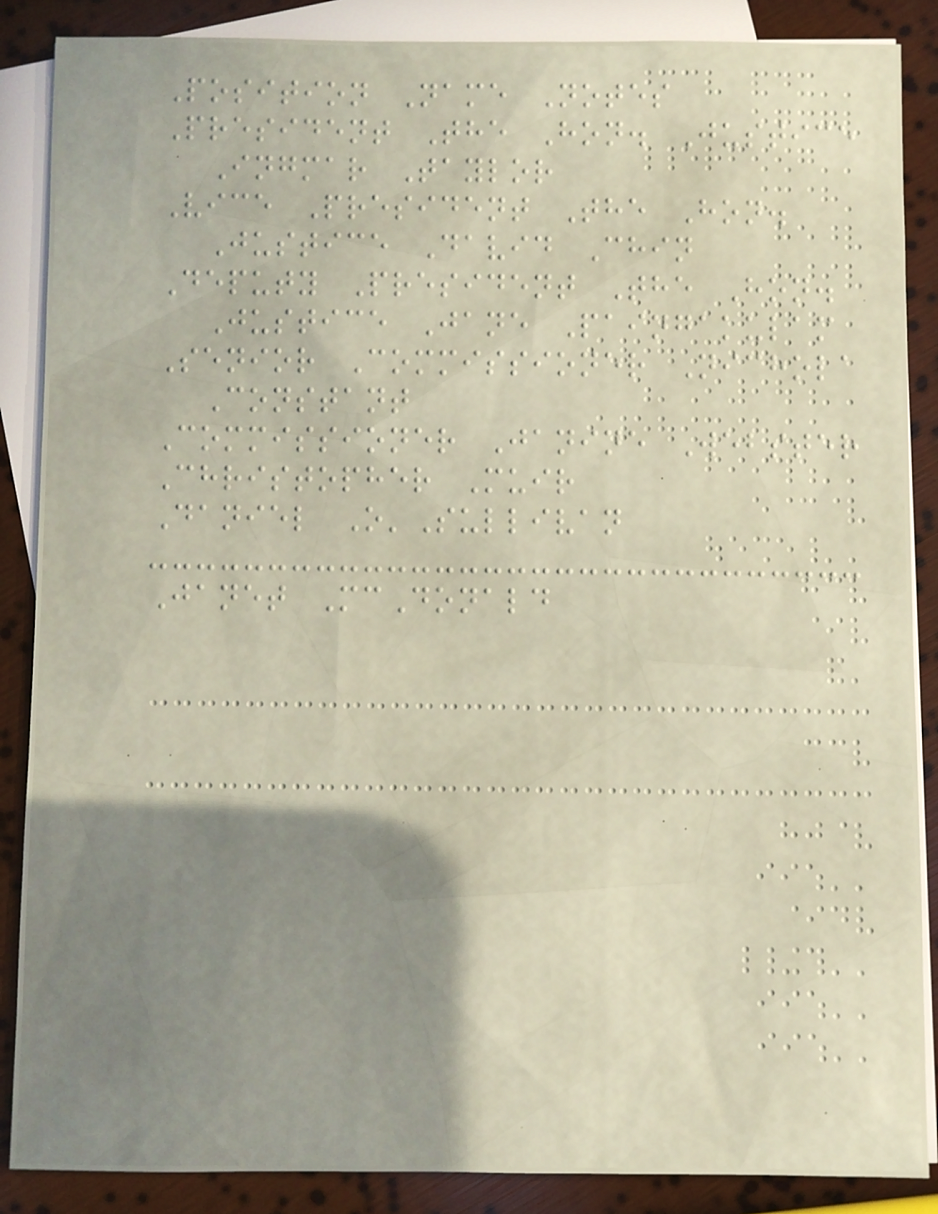Position Name Notes
President The Hon. Justice
Ingmar Taylor
Vice President The Hon.
Justice David Chin
Deputy President The Hon.
Justice Jane Paingakulam
Senior Commissioner Nichola
Constant
Commissioner Janine Webster
Christopher Muir
Daniel O'Sullivan
Janet McDonald
